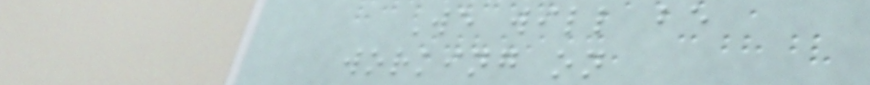We will be
working on
